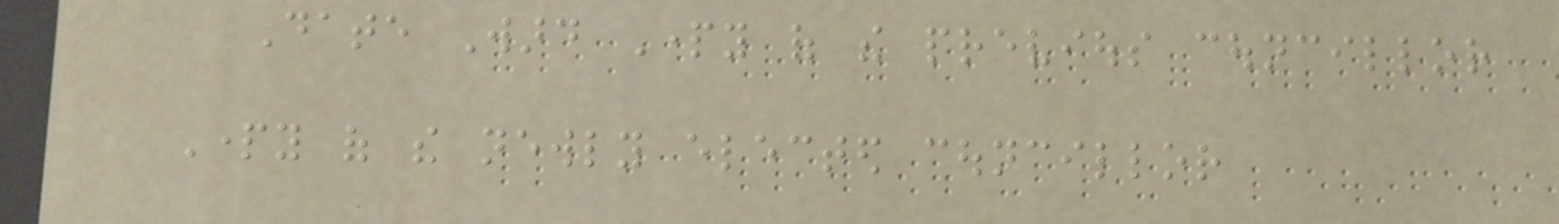Date Ward Party of the previous councillor
Party of the newly elected councillor
